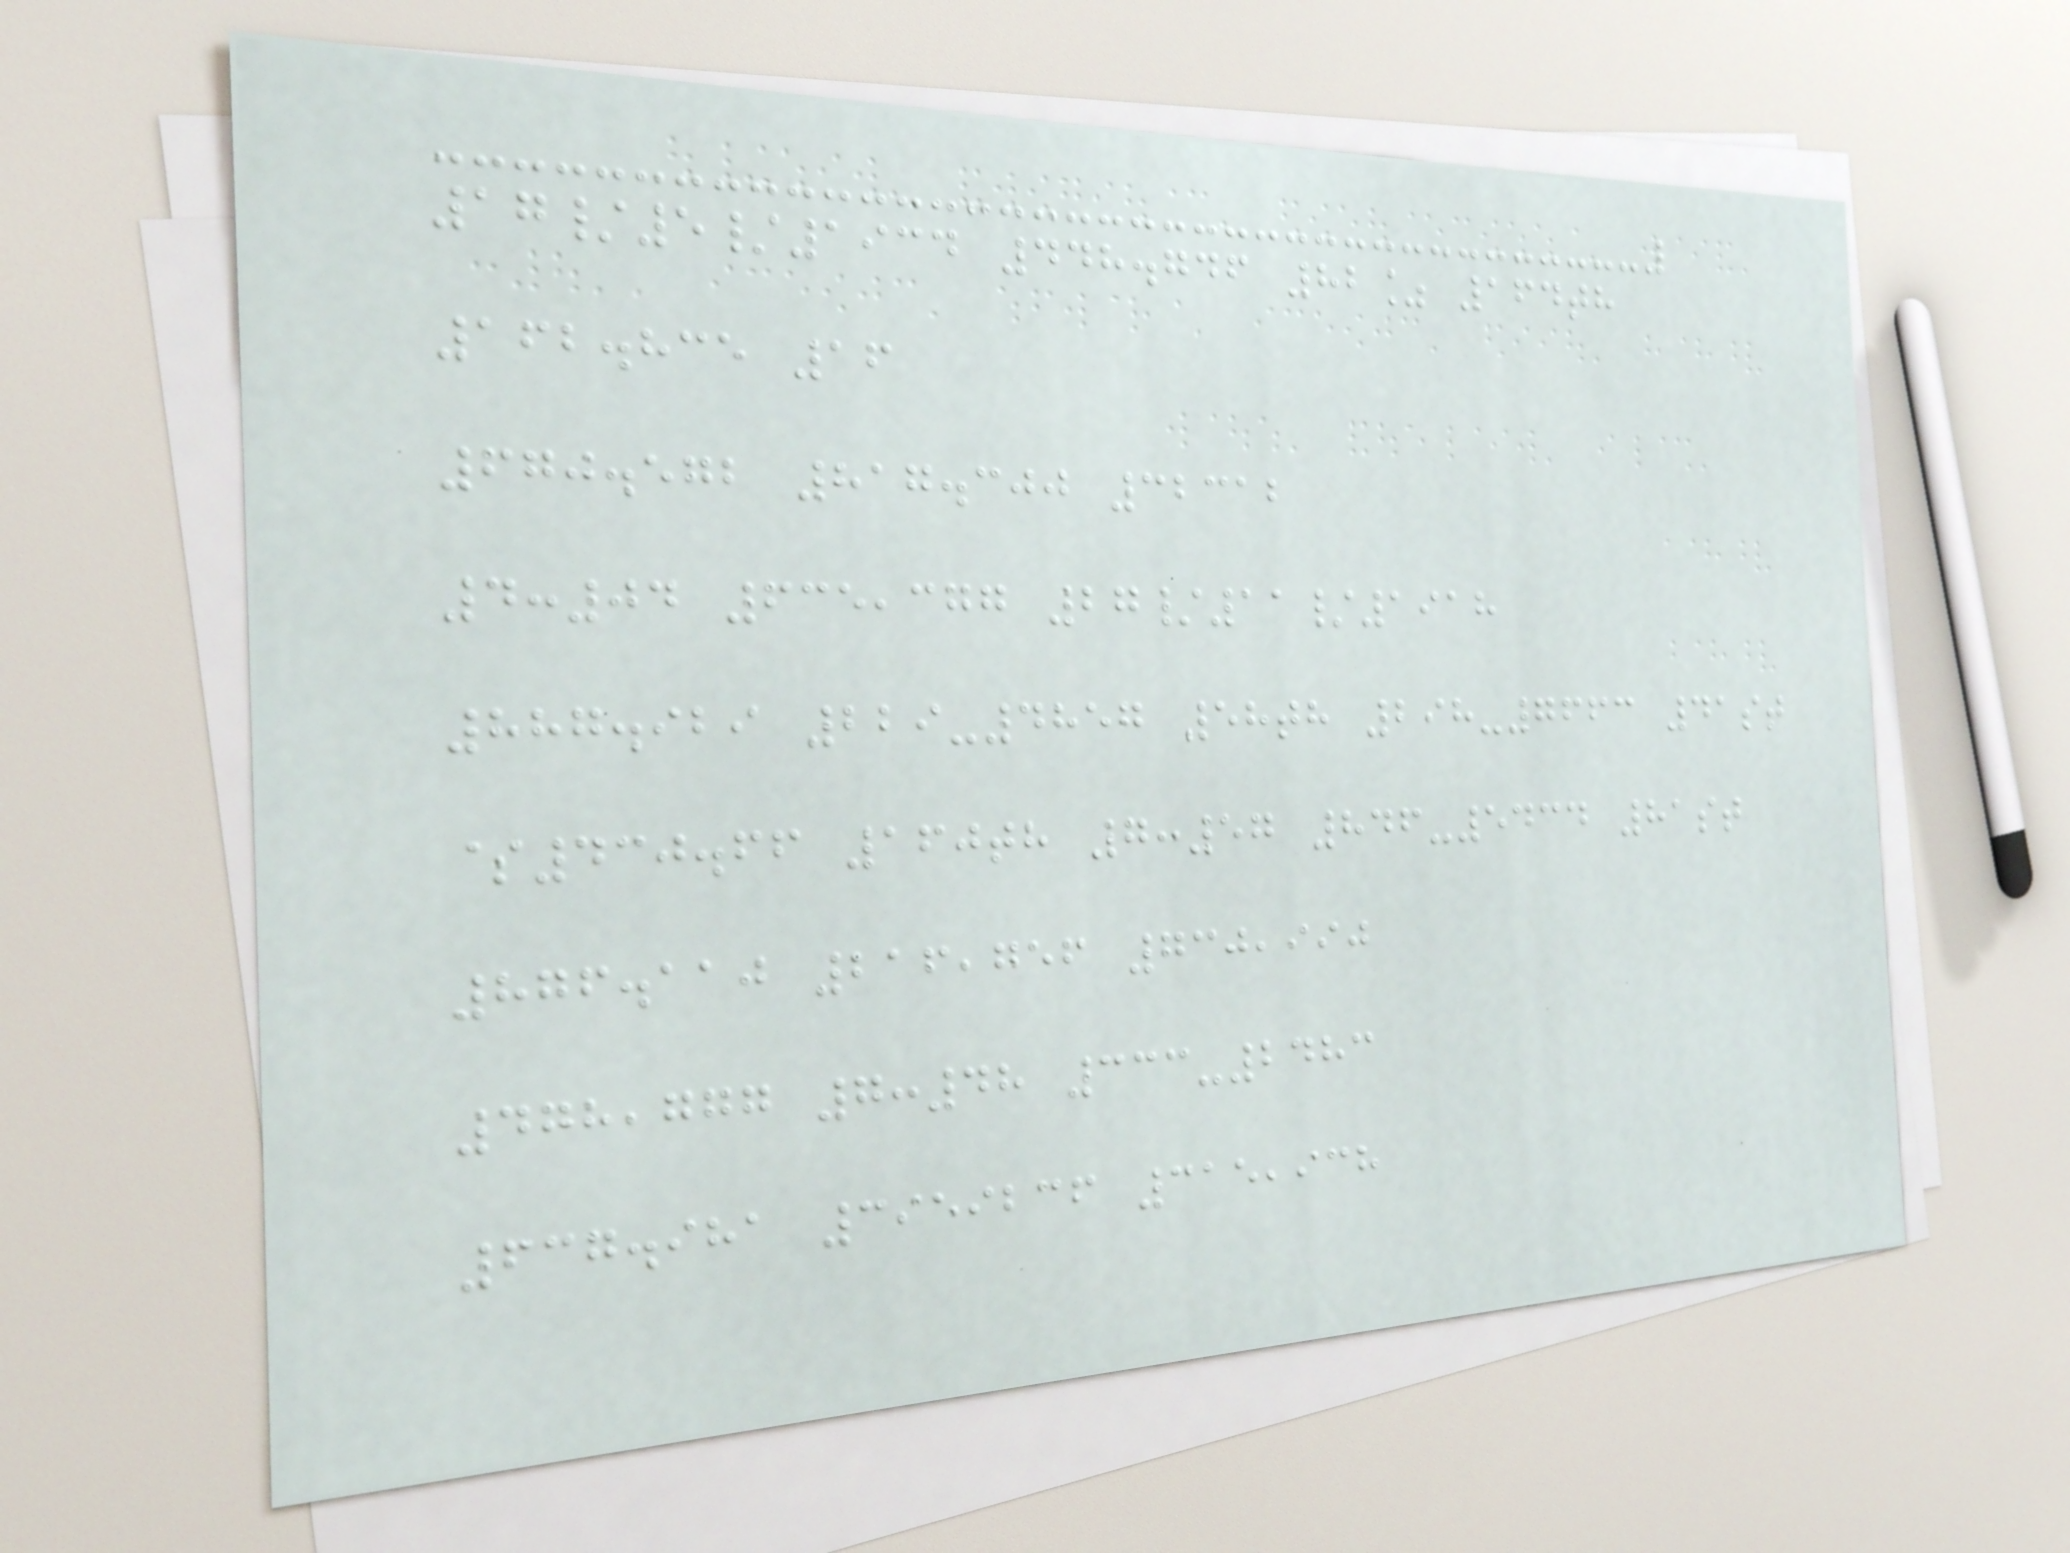17/5/1934 448.746 82% 164th
162.835 16
670.572 817.300 32312
4:04 635,377 27/11/1918
887.929 229-4857 58th 298-7663 41st
$430.66 160th 7:57 846-5434 81st
876.110 216,756 730,990
478,777 7:48 333-2483
637.981 3959236 315,938
